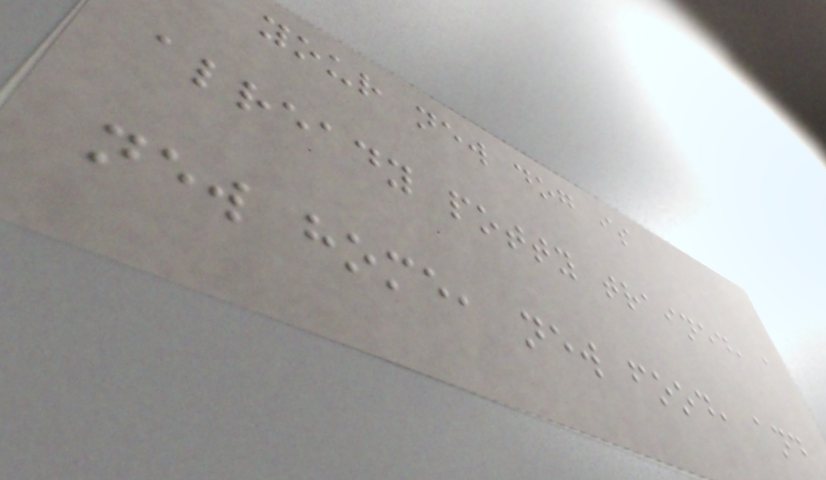your new dog is
already potty trained, a
new home, new food, and
